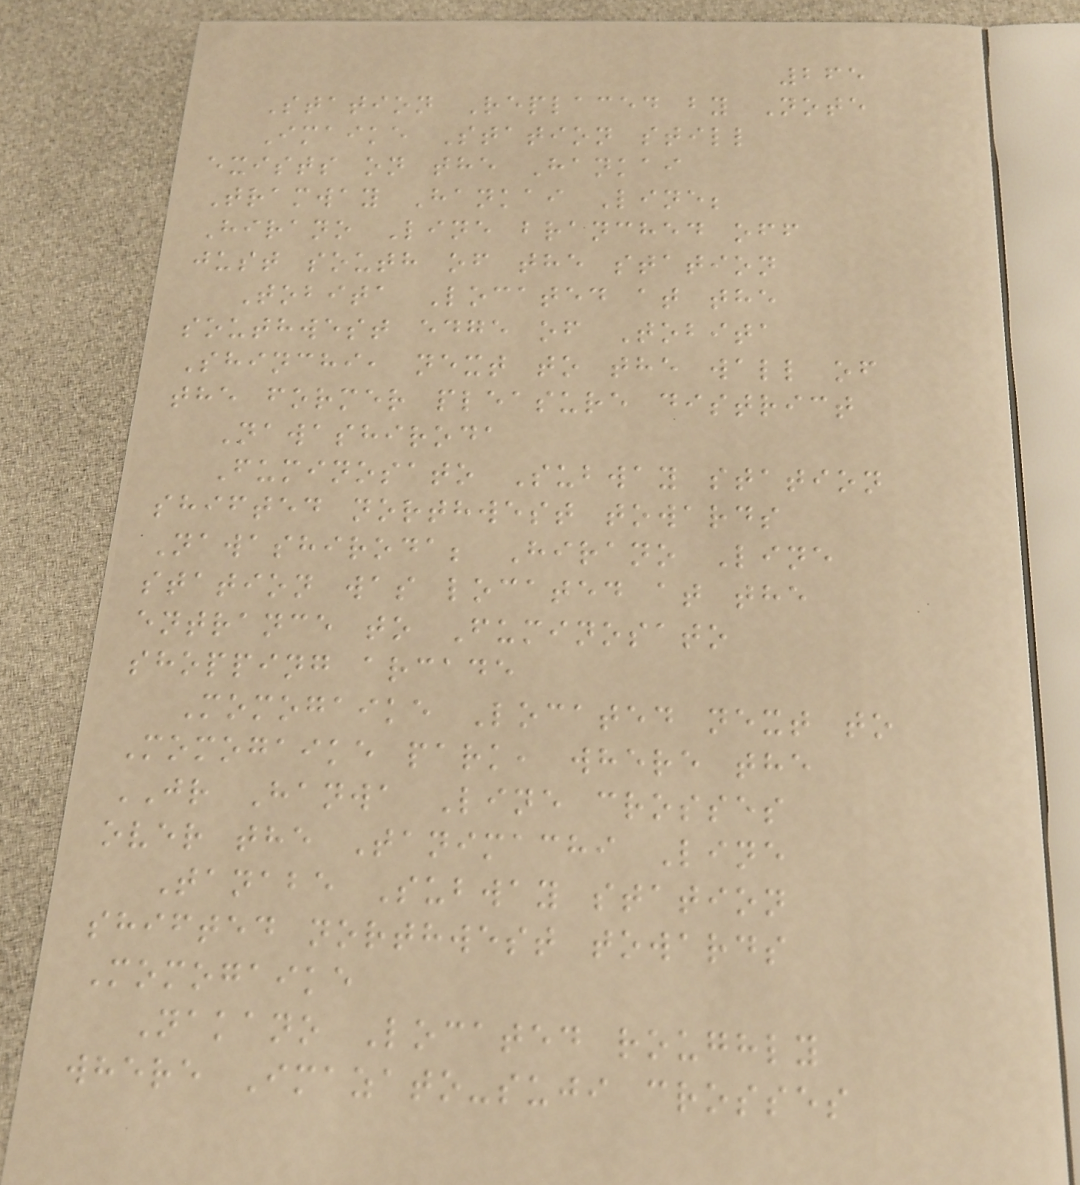265
Station Replaced by Note
Imaike Station still
exists on the Hankai
Tramway Hankai Line;
Hirano Line branched off
just south of the station
Tobita Located at the
southwest edge of Tobita
Shinchi, next to the wall of
the former pleasure district
Nawashiroda
Fuminosato Subway station
shifted northwest towards
Nawashiroda; Hirano Line
station was located at the
entrance to Fuminosato
shopping arcade
Momogaike Located next to
Momogaike park, where the
JR Hanwa Line crosses
over the Tanimachi Line
Tanabe Subway station
shifted northwest towards
Momogaike
Nakano Located roughly
where Imazato-suji crosses
